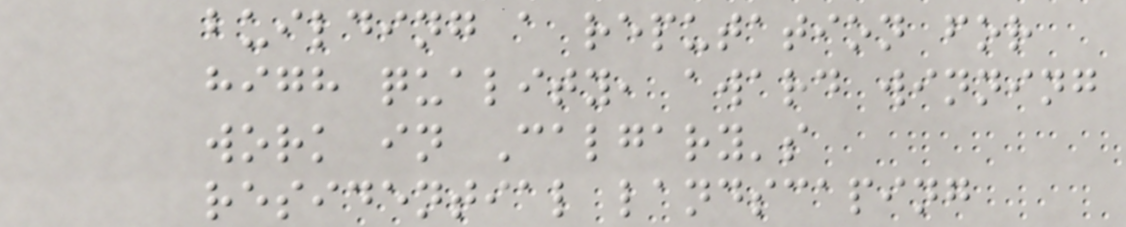building a reputation for
high quality, award winning
work in Calgary's
residential landscaping
